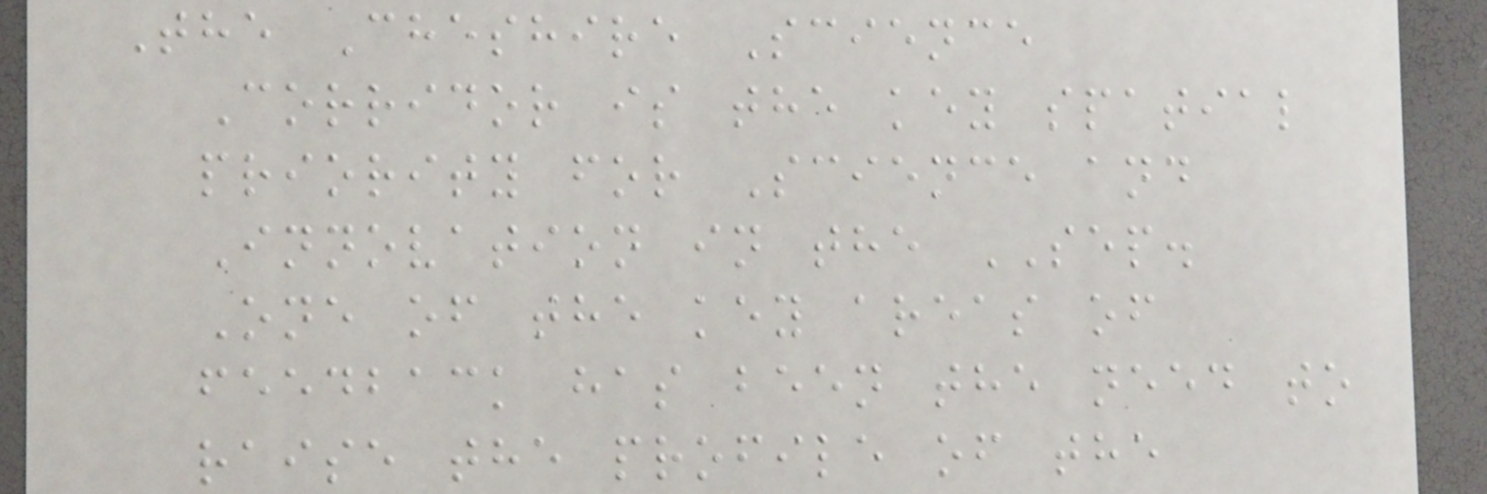The Cheshire Science
Corridor is the key spatial
priority for Science and
Innovation in the SEP.
One of the key areas of
feedback has been the need to
raise the profile of the
